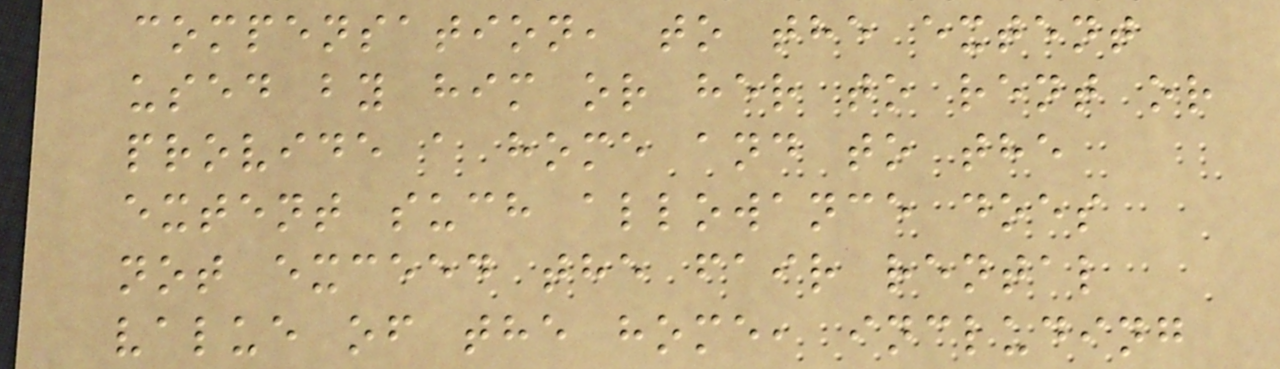compensation, to the extent
used by him or her to rent or
provide a home and to the
extent such allowance does
not exceed the fair rental
value of the home, including
